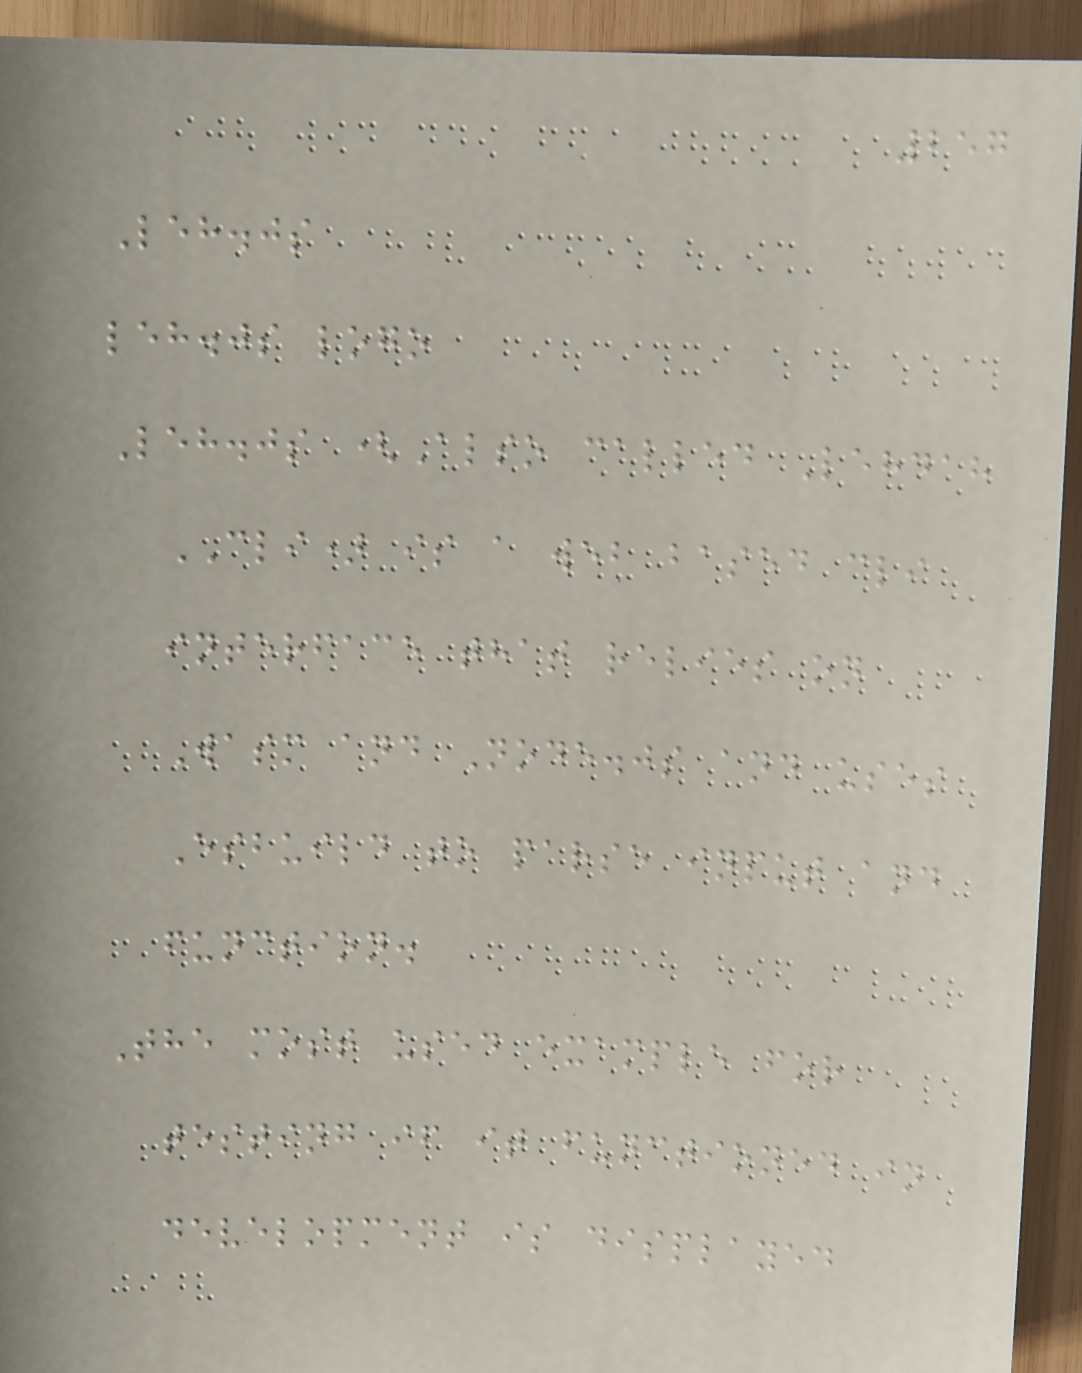257
Leh.js
leh.js logo
Leh.js (Also called Lehdah
CLI) is a web based cli
interface that relies on
Wasm and Node.js and uses
Esbuild to parse input and
function.
The most used example for
testing if it functioned in
development is displayed
